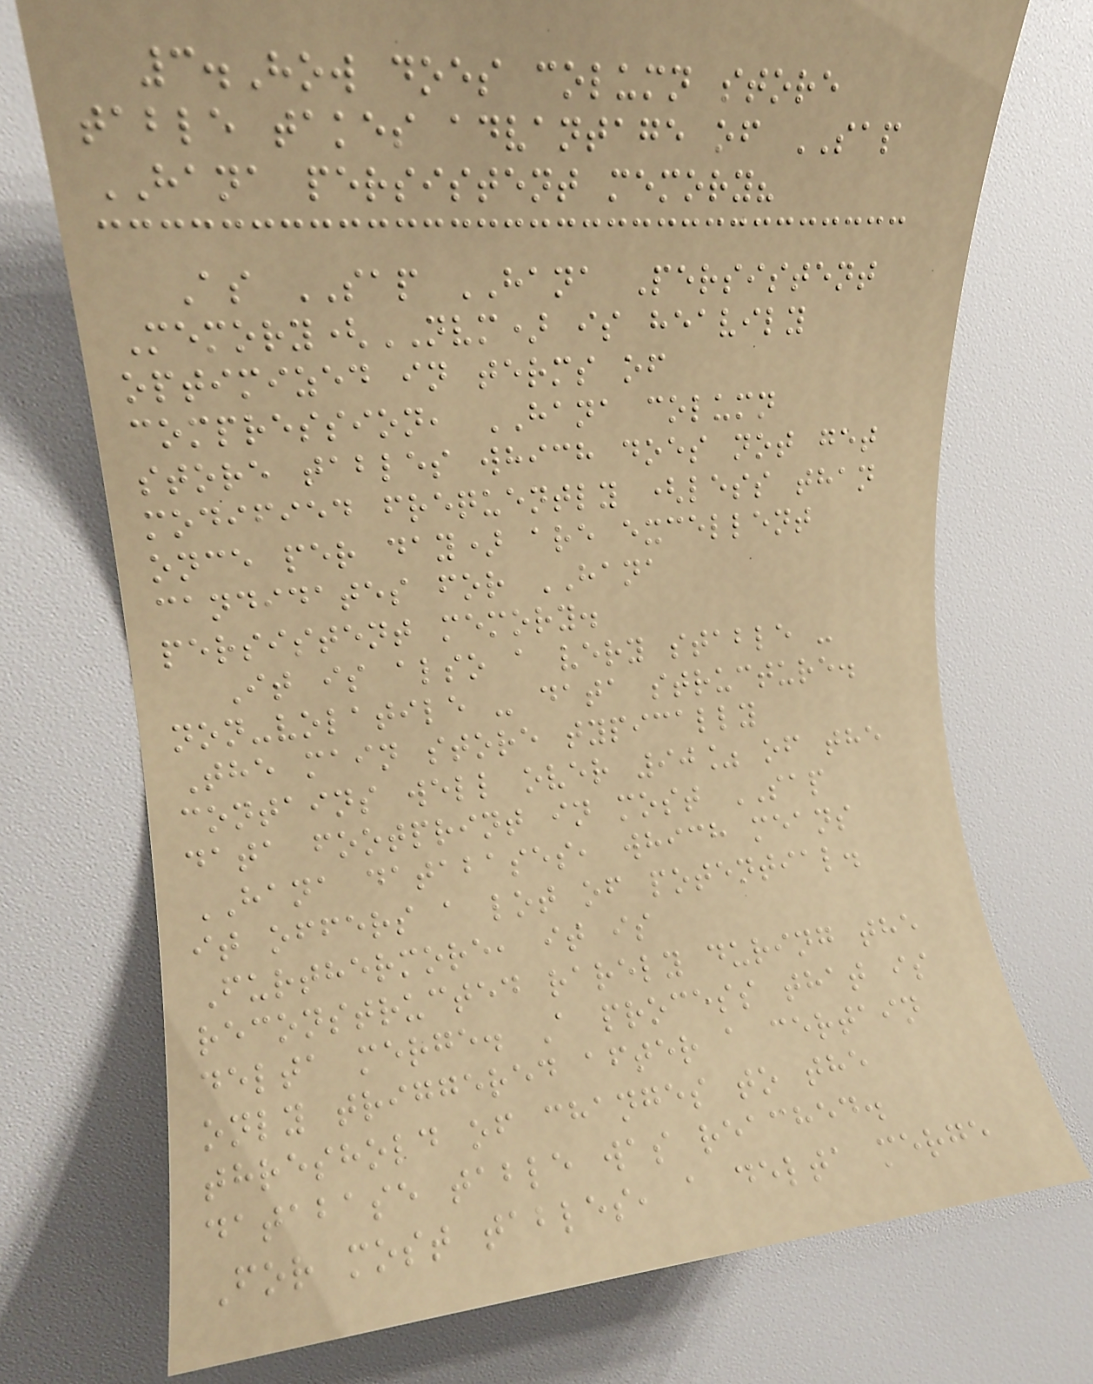3.How does column store
table takes advantage of SAP
HANA persistent memory?
As SAP HANA Persistent
Memory(NVM) is heavily
optimized in terms of
compression, HANA column
store tables which does not get
modified frequently (less than
once per day) are excellent
candidates for HANA
persistent memory.
It is also a very stable -
non-volatile - data structure.
The main store typically
contains well over 90% of the
data footprint in most SAP
HANA databases, which means
it offers a lot of potential.
Furthermore, it is
reconstructed rarely during the
delta merge. A process that is
only triggered after a certain
threshold of changes to the
database table was reached.
For most tables, a delta merge
